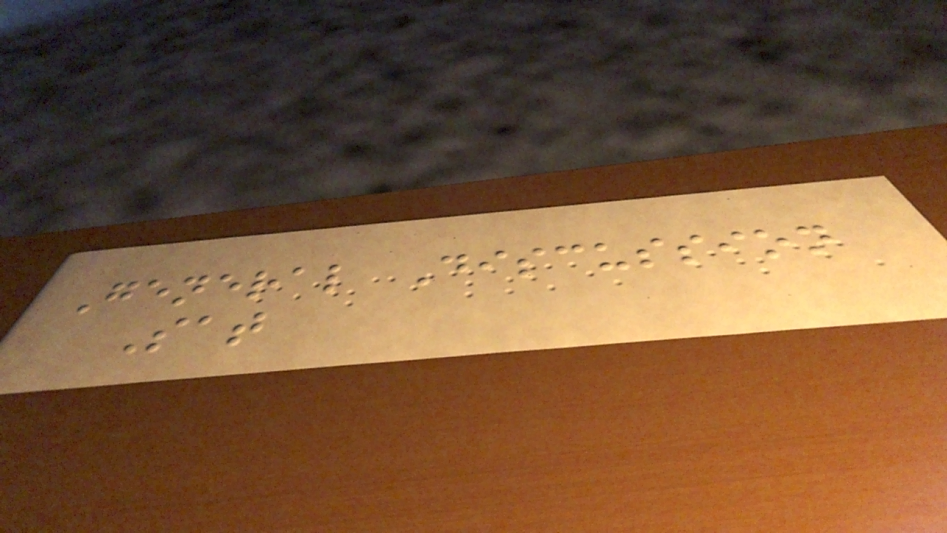General Discussion
Sat
